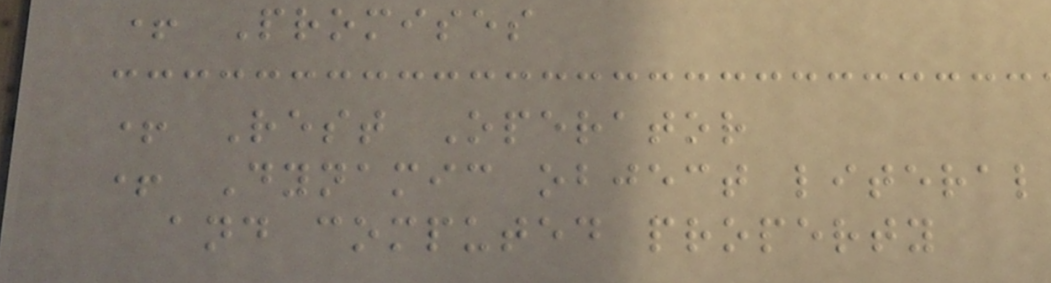+ Promises
+ Rest Operator
+ Dynamic object literal
and computed property
